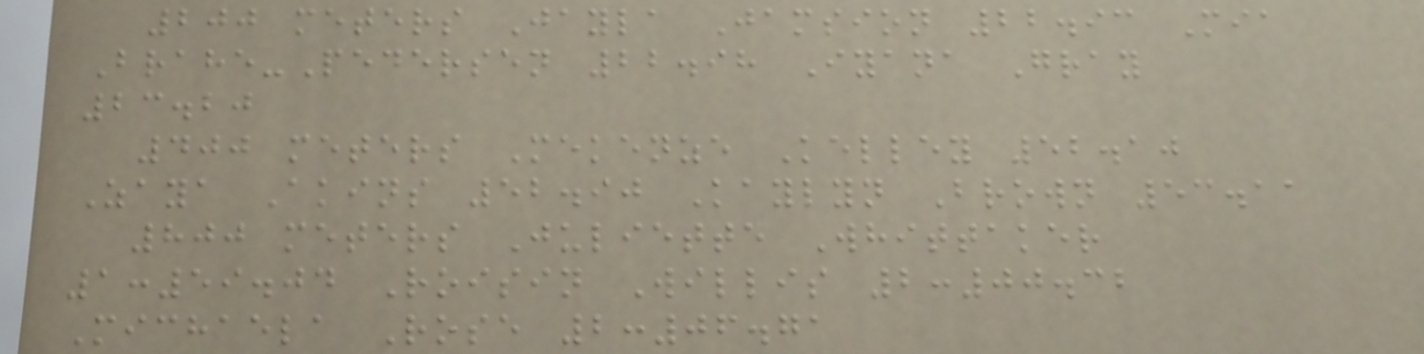200 meters Jayla Jamsion 22.93 Mia
Brahe-Pedersen 22.98 Iyana Gray
23.20
400 meters Mekenze Kelley 52.10
Zaya Akins 52.90 Kaylyn Brown 53.11
800 meters Juliette Whittaker
1:59.04 Roisin Willis 2:00.32
Michaela Rose 2:06.71
